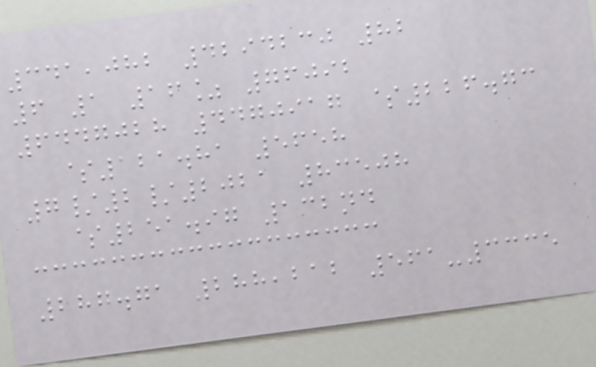341,082 4294230 82
6 1 16% 76092
6447028 4470917 $226.73
$121.81 5658
7/2/2021 83508
$251.97 132nd
287.71 288,212 561-3335
